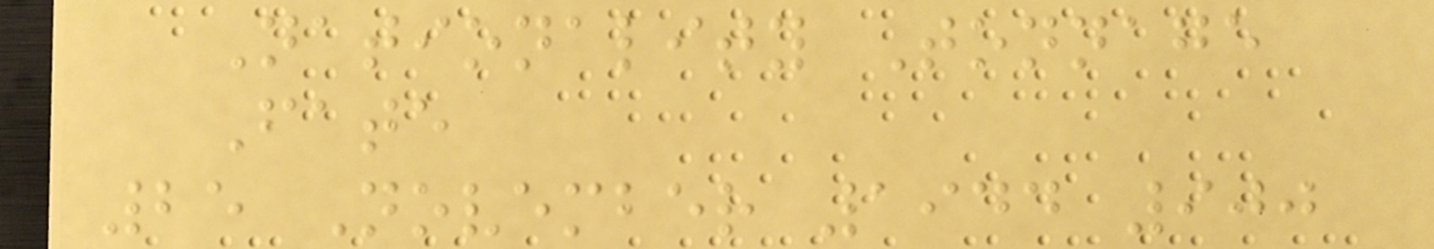Nationality Tonnage
Fate
25 November 1944 900
